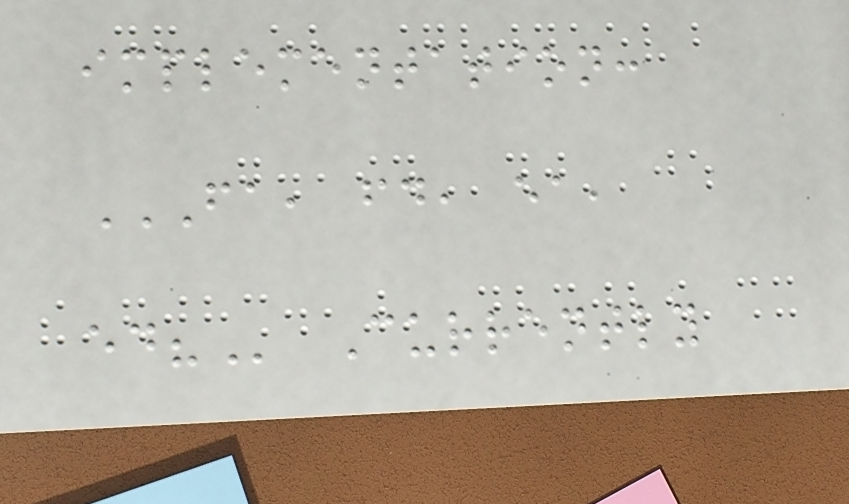implementation:
FA, FD, EA,
ED? Currently
